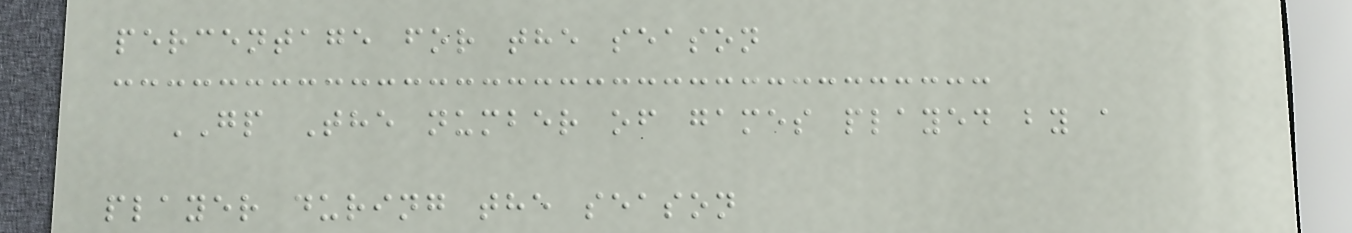percentage for the season
GP The number of games played by a
player during the season
